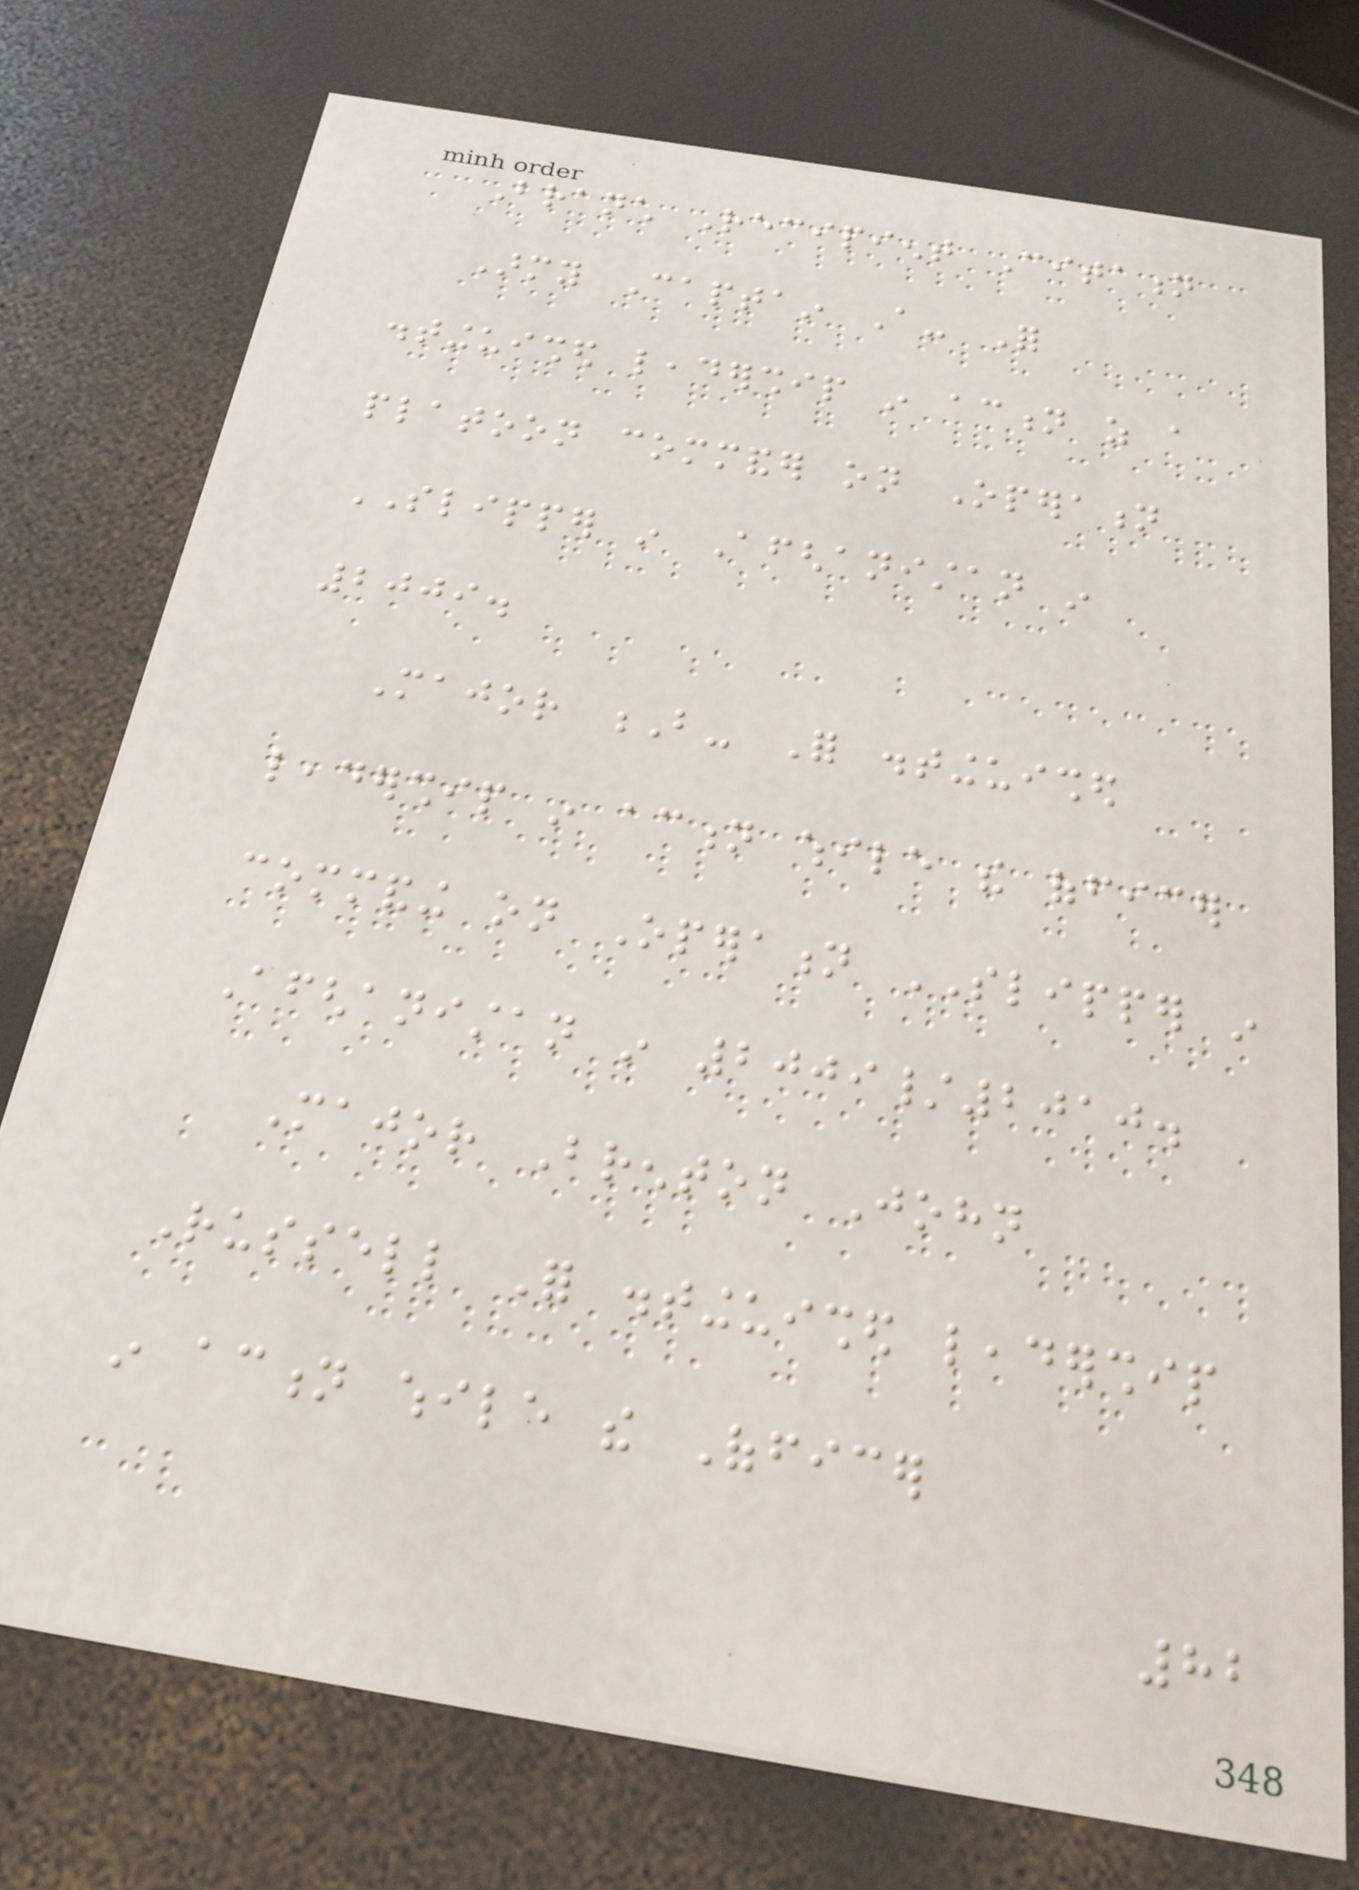Branch Recipient Citation
Army Captain A- For
distinguished leadership in action as a
platoon commander on Operation
SLIPPER in Afghanistan in
2009.
Major B- For distinguished
leadership in action while the officer
commanding on Operation SLIPPER in
Afghanistan in 2009/2010.
Major Brenton John
Russell For distinguished leadership
in action while the Officer
82
